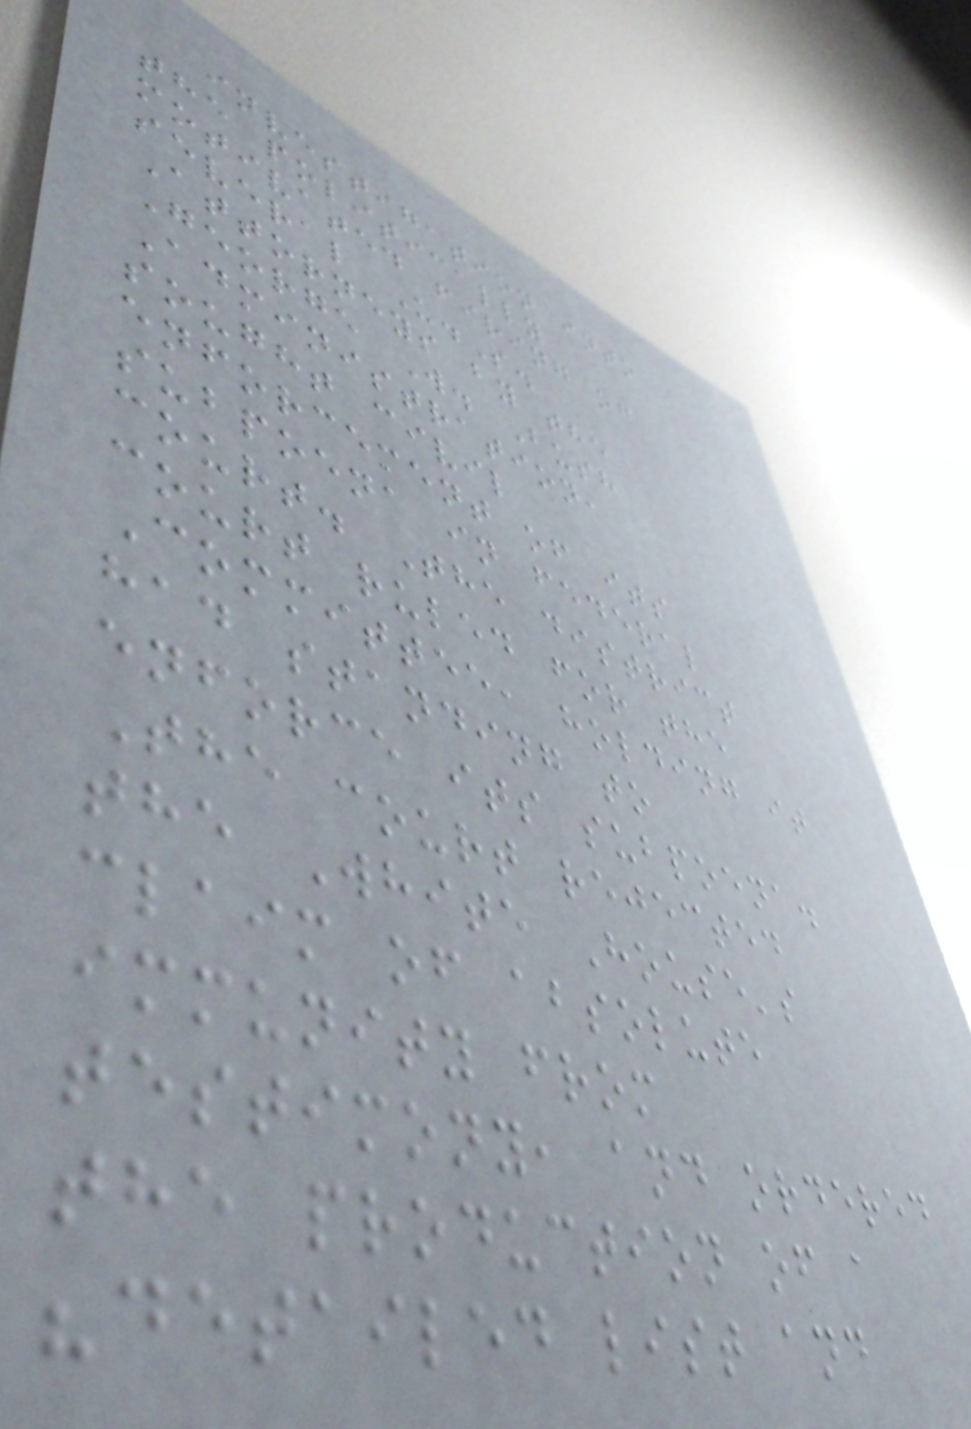investigation into
the politically
motivated firing of
several U.S.
Attorneys by the
George W. Bush
Administration,
sought civil
enforcement of its
subpoena in federal
court. The district
court ruled for the
Committee, holding it
had standing to
enforce its subpoena.
The court rejected
the White House's
claim of absolute
immunity from
testimony, and ordered
the production of a
"detailed list and
